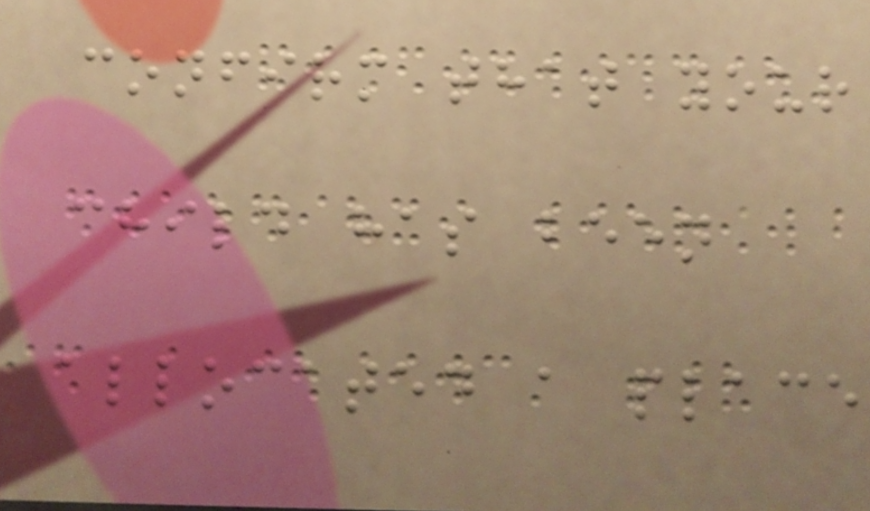confirm that your
child has been
allocated a place
